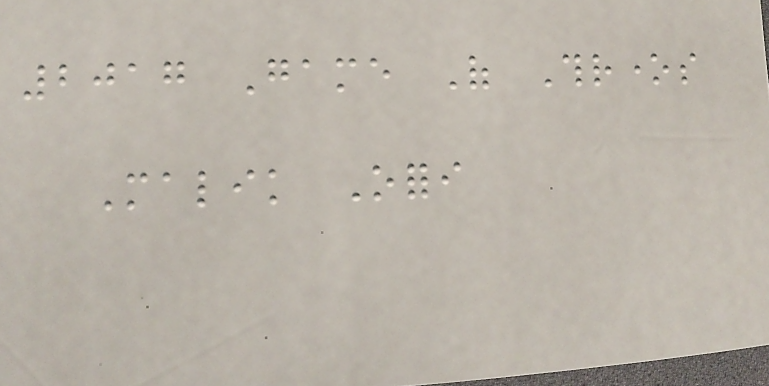2017 Game Of Thrones
Malik Ofori
